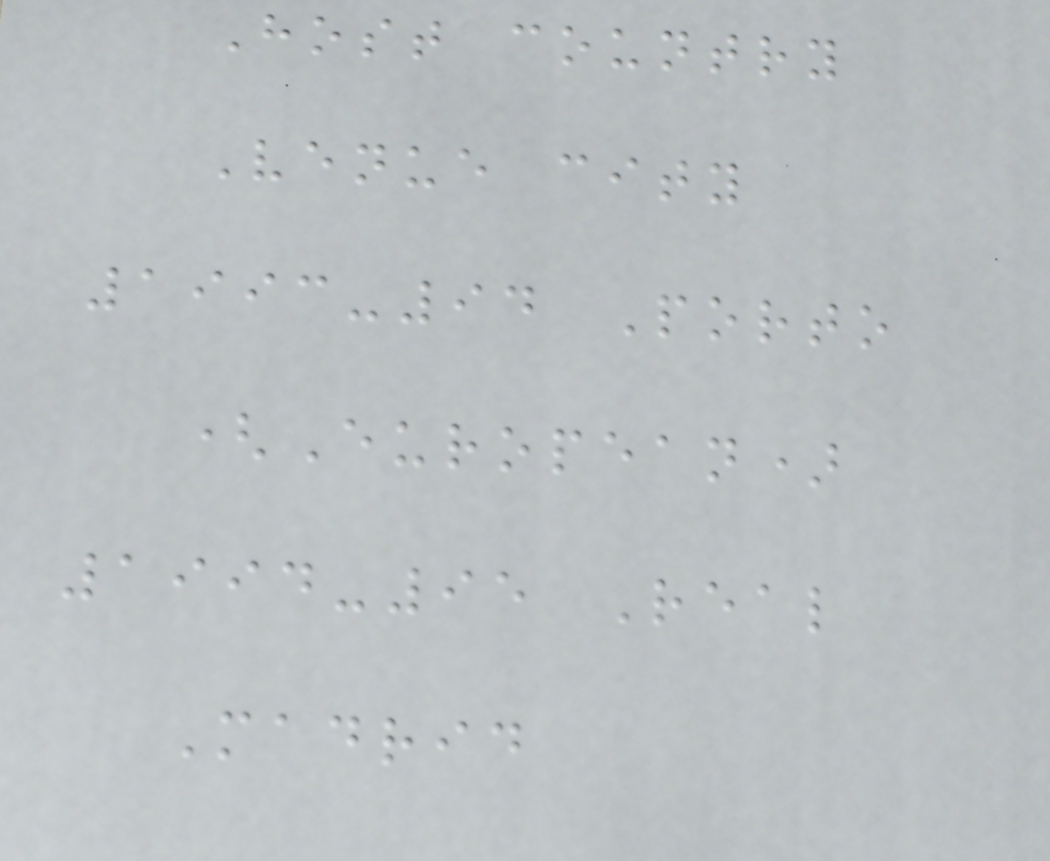Host country
Venue city
1993-94 Porto
(European)
1994-95 Real
Madrid
